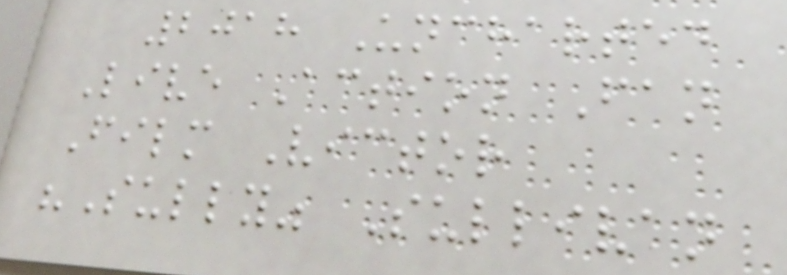2018 Uncharted
Live Action Fan
Film Victor
"Sully" Sullivan
